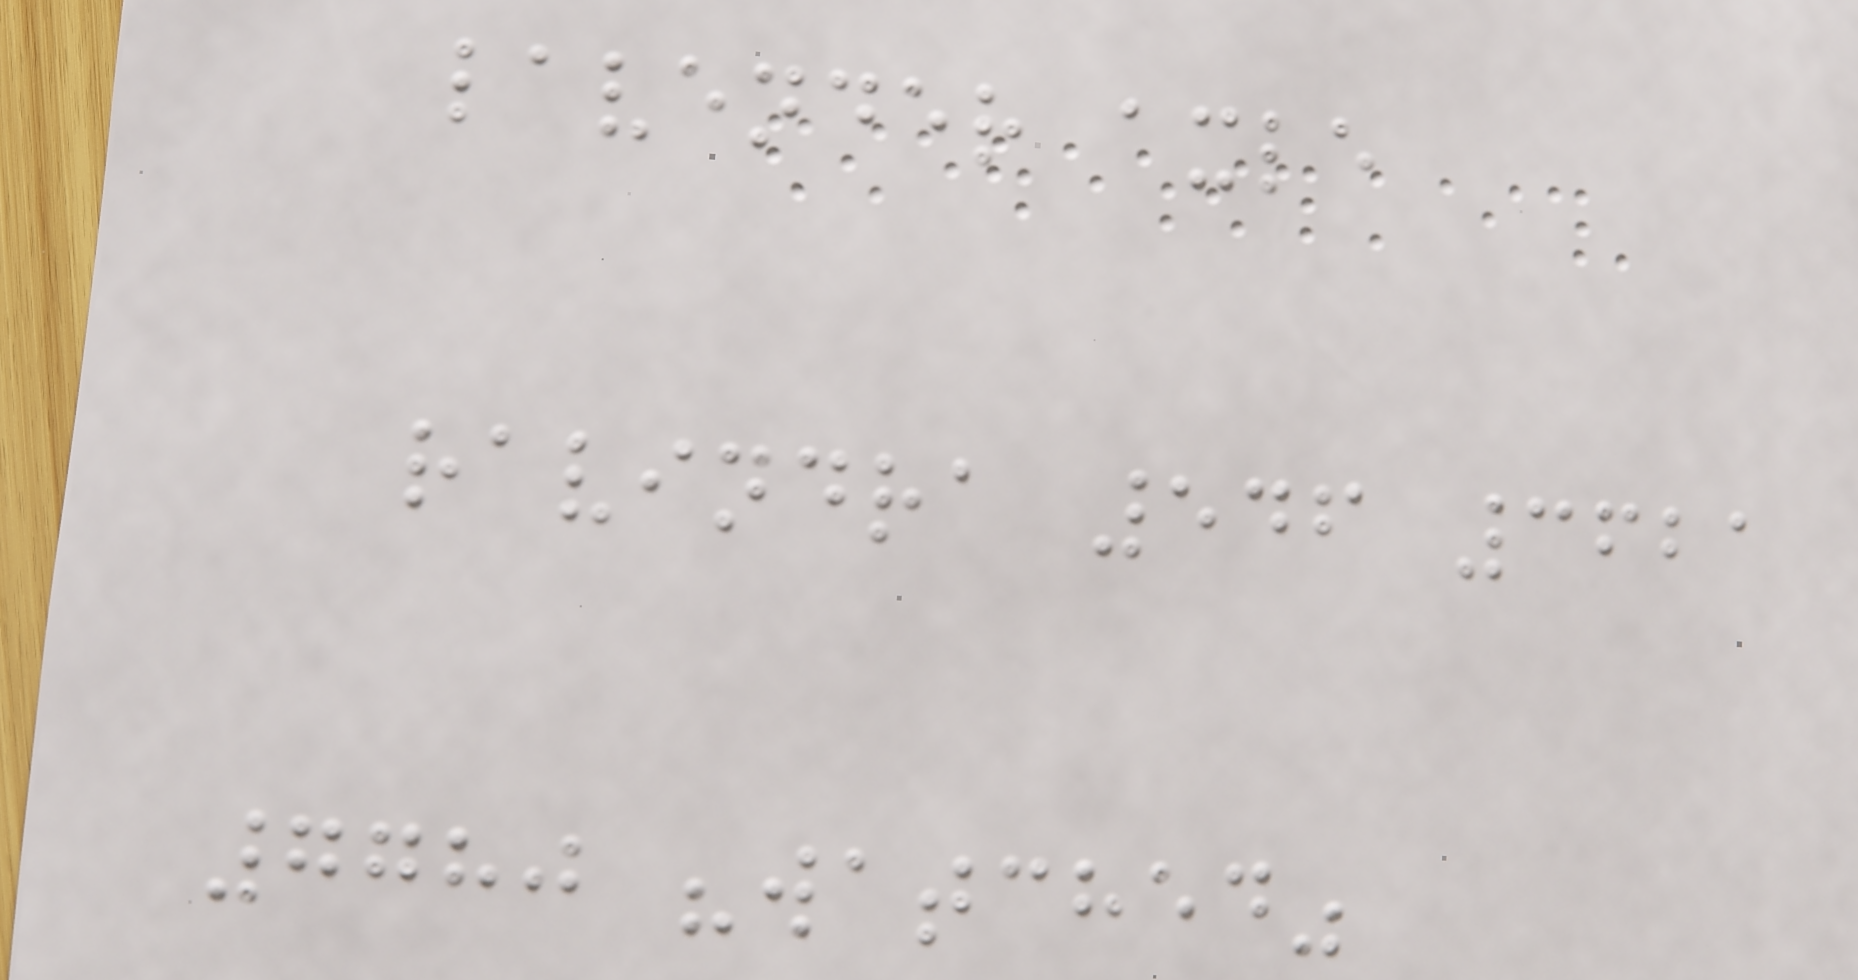lavender axle
ravindra 546 3621
7780 "watched"
